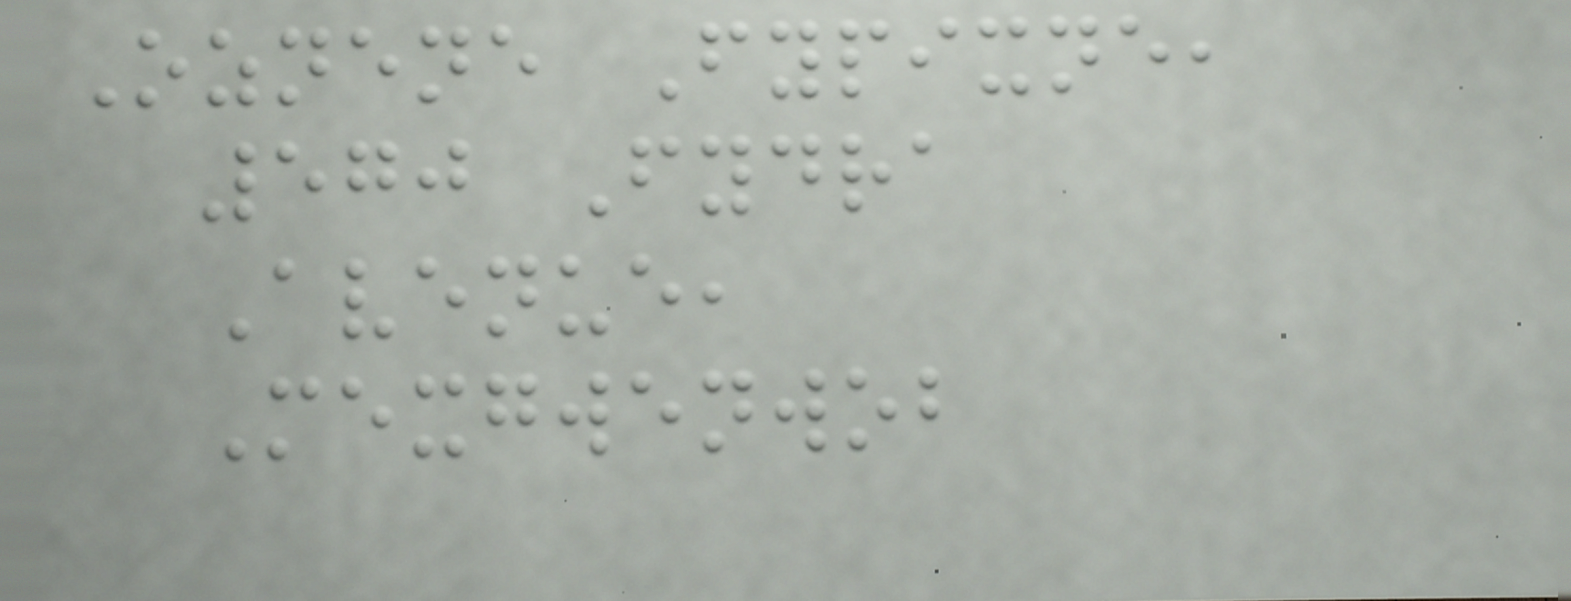Oznene Fypixne,
570 Fydra
Avenue,
Mexgwenwob
